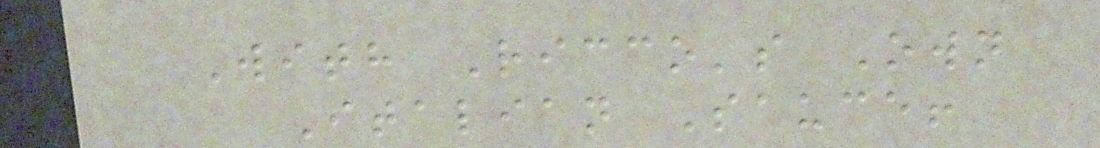With Ricco's Own
Italian Sauce!
